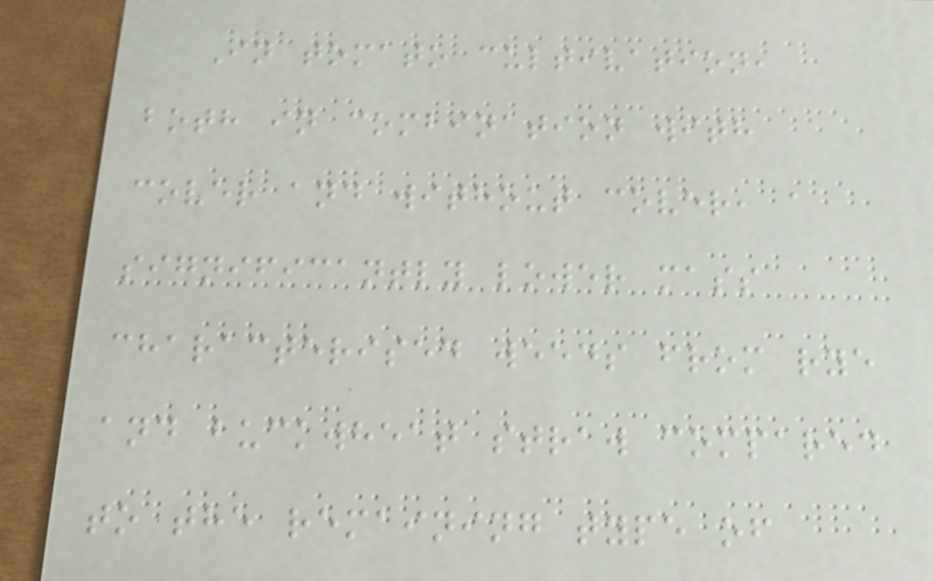In tomato cultivation,
both in combination with
cover and without cover, a
significantly lower mass
characterised weeds from rye
and buckwheat straw compared
to the remaining type of
